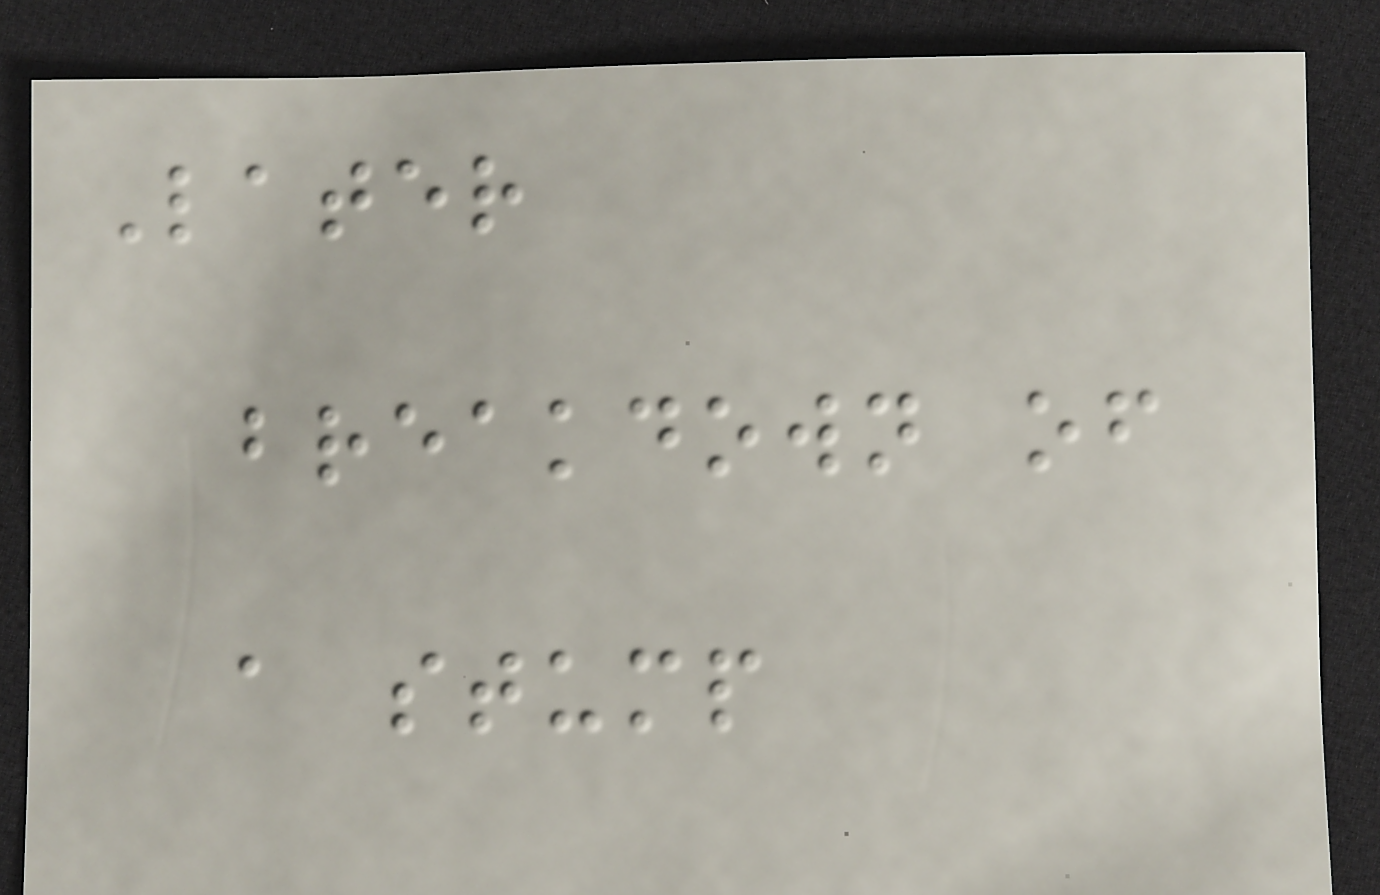Later
breakdown of
a stump
